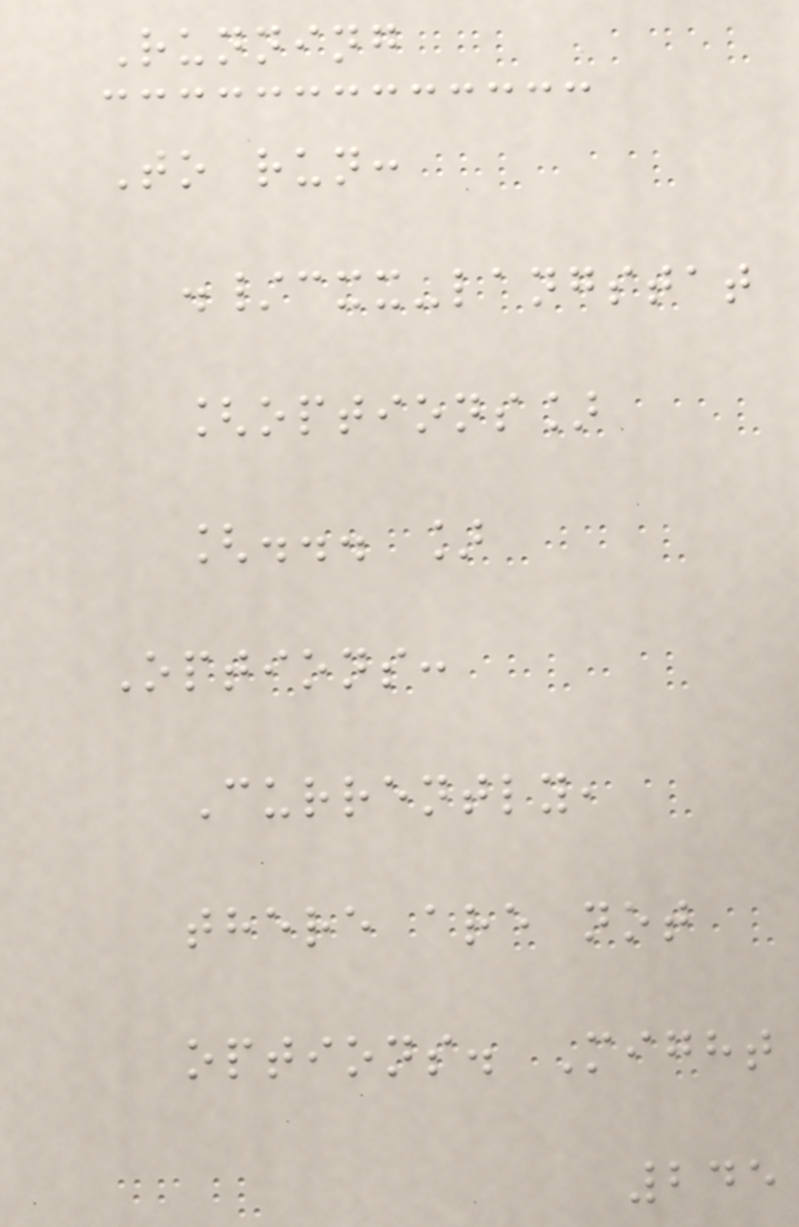Running
To run:
./cxx-langstat
[options]
[... ]
Options:
Currently,
there are not
options. Might
245
